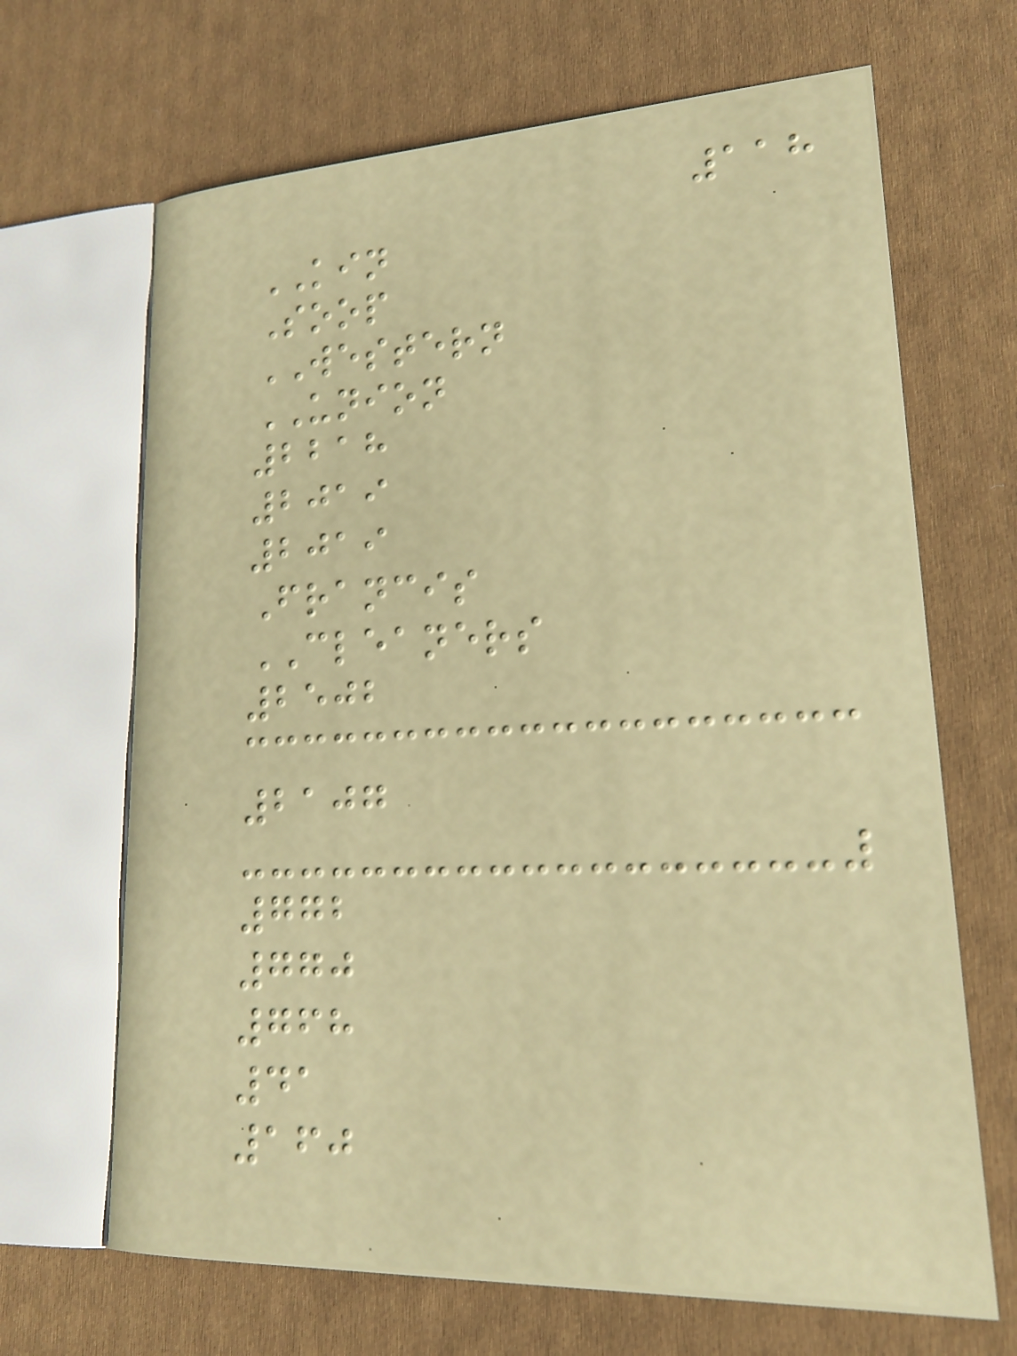118
KIN
Soop
WESTERN
UNION
2218
2019
2019
Francis
CLEANERS
2502
2107
772
770
768
41
160
